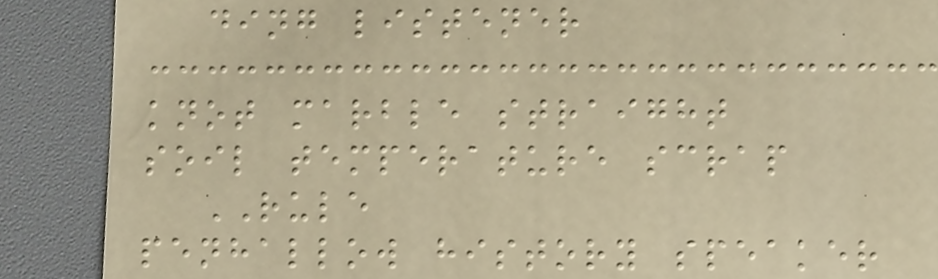ding listener
knot marble straight
soil temperature scrap
RULE
penhallow history speaker
